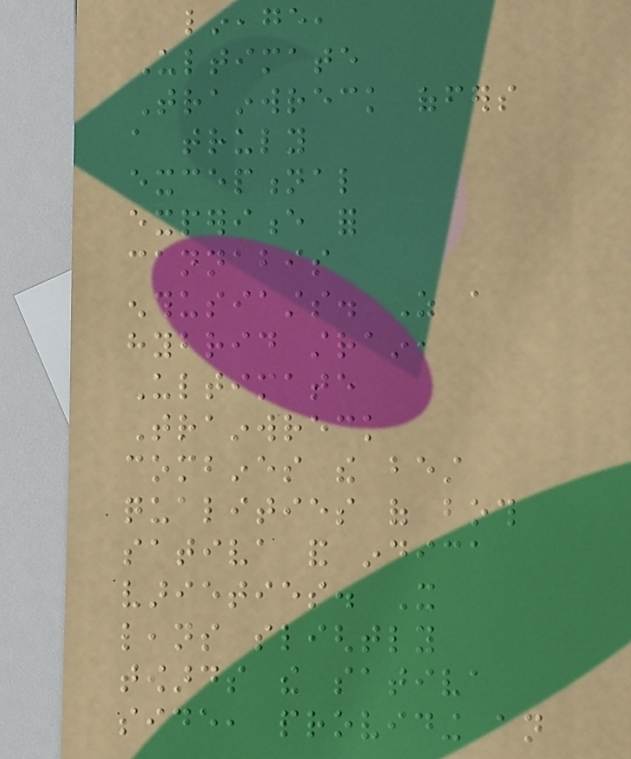lineage,
Ultimate
Trainwreck offers
a truly
exceptional
experience for
cannabis
enthusiasts. As a
hybrid strain,
Ultimate
Trainwreck
combines the best
qualities of both
sativa and indica
varieties. It
leans slightly
towards the sativa
side, providing an
